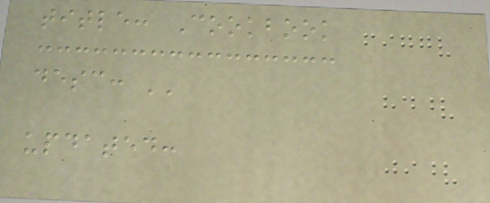title: Cookbook
desc: ''
updated:
